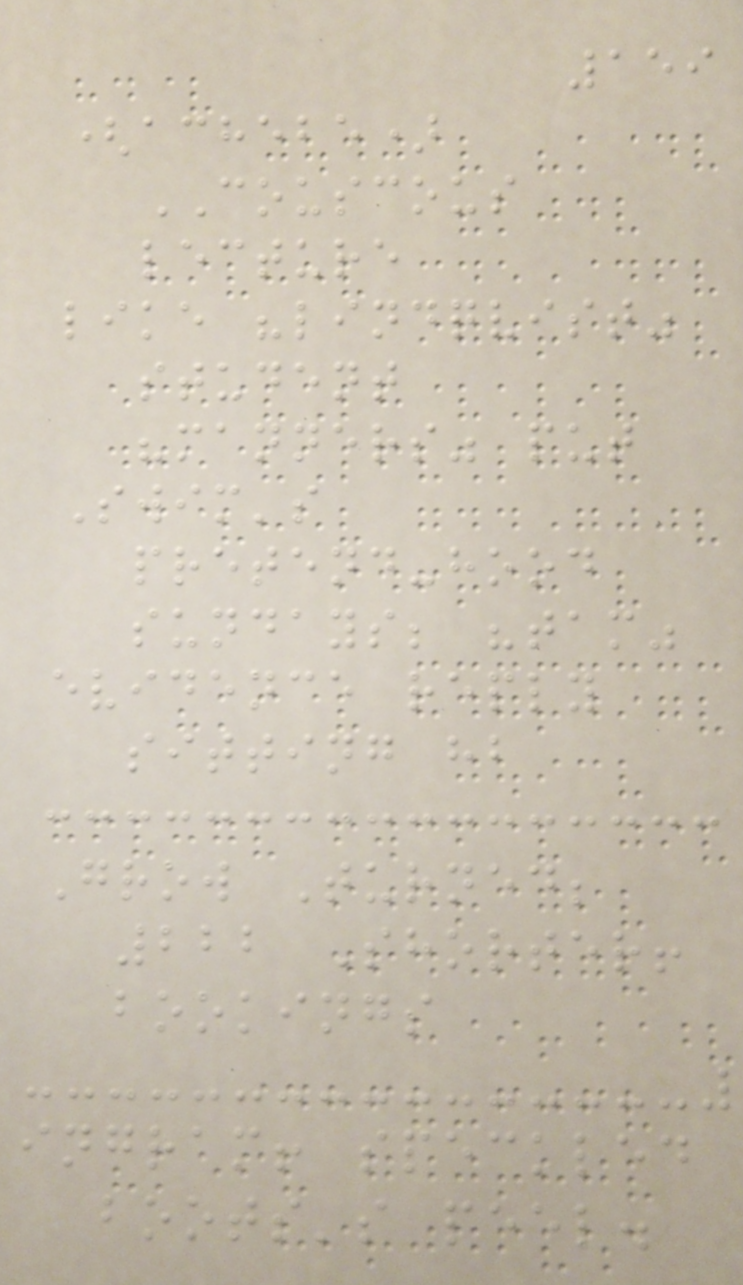159
(achebe)
COUSCOUS
lecture
like "lindqvist"
student
"manners" put
Swim's
pretend-hood
sundays; "tam"
evidence reply
sitting hb
Grow Turned;
222 Shorter!
bookings
ingram! speckled
boots's peel.
